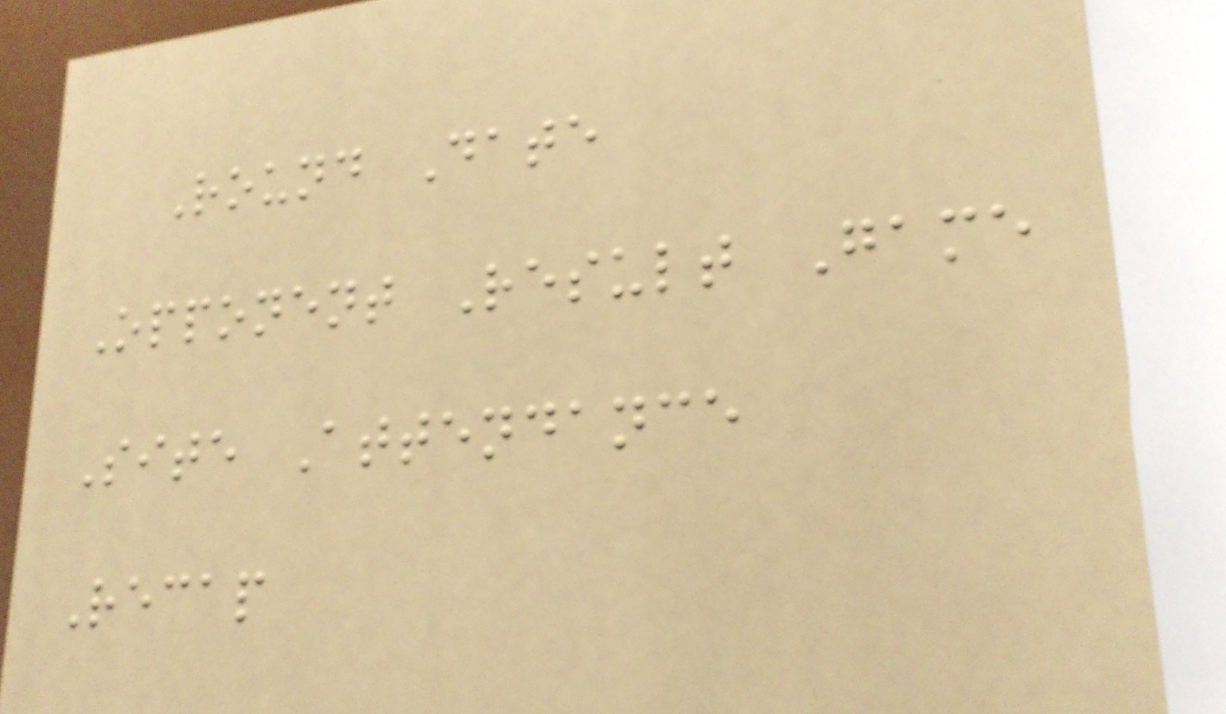Round Date
Opponent Result Game
Site Attendance
Recap
